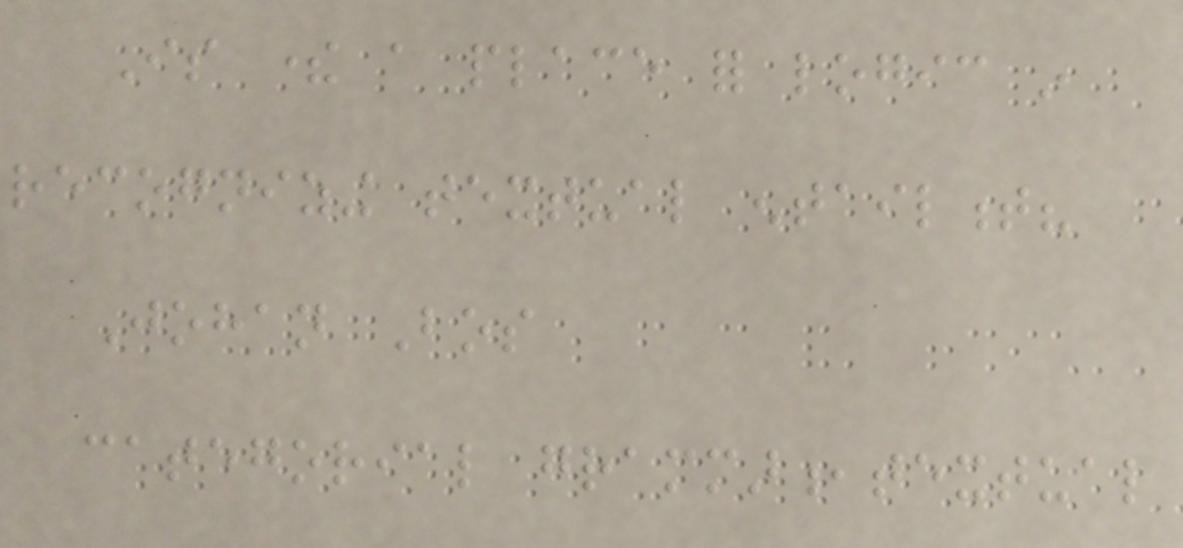Is there a place for logic in
recognizing textual entailment?
Johan Bos
categorial grammar,textual
